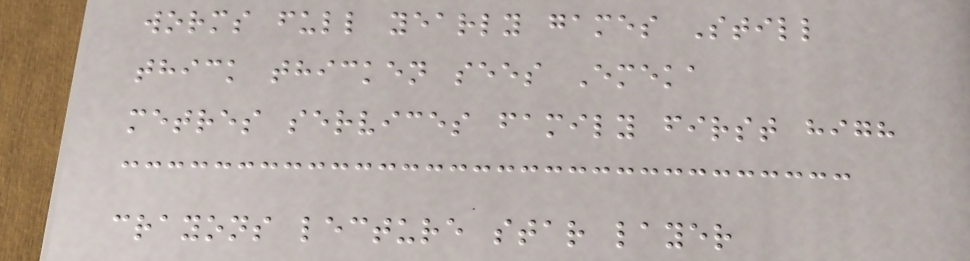worms full yearly games Still
thick thicken sees Emeka
metres services family first high
crayons lecture star layer
